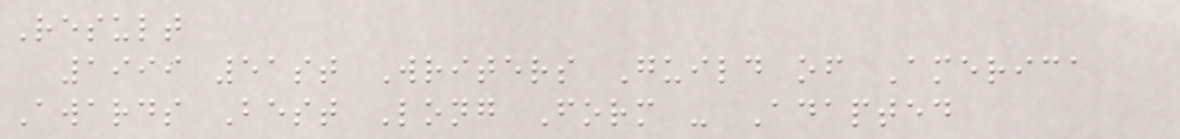Result
1999 51st Writers Guild of America
Awards Best Long Form - Adapted
